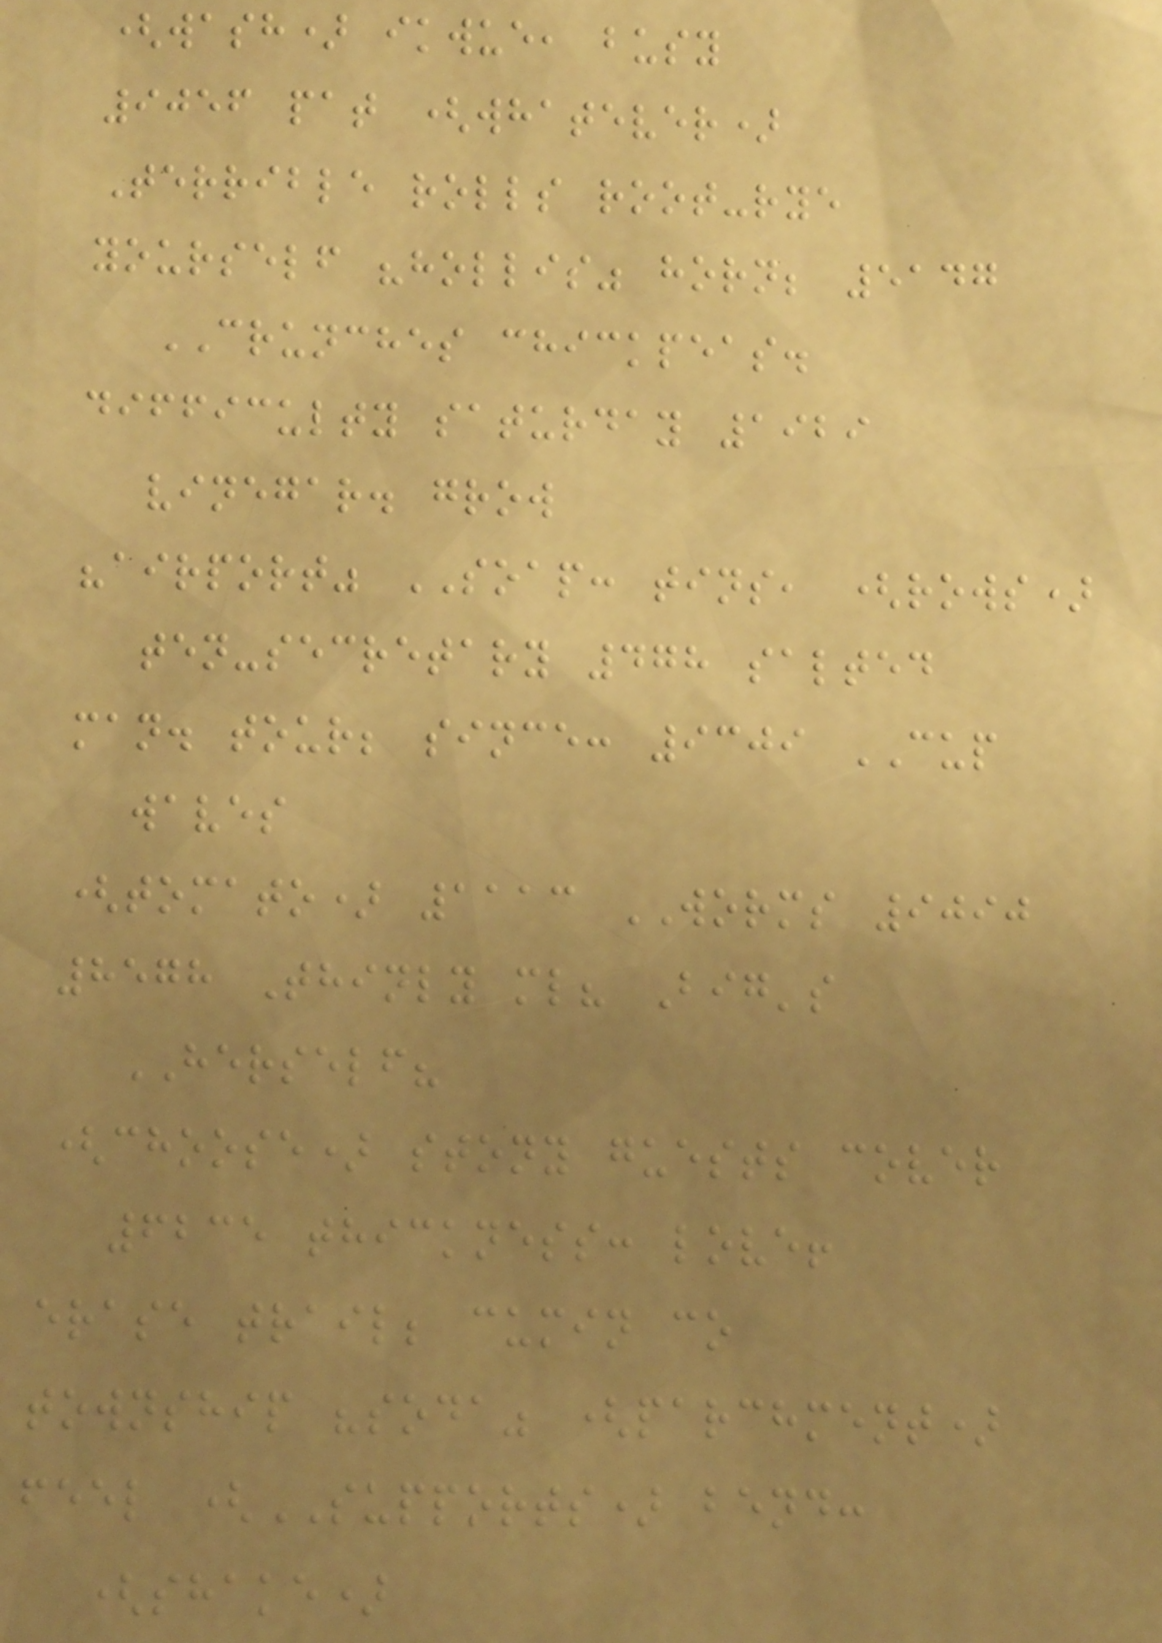(wash) ikwue, busy
9056 pat (whatever)
Terrible rolls root-rye
yourself "hollis" horn; 5147
CRUNCHES chickpeas.
difficulty saturday 1929
vinegar. grow
"airport" SOAP: tins, (rows)
ten-secretary 478 salted
man. tour; since: 9309 CUP
waves
(tomato) 1113 WORMS 9090
8578 Thinly ml? Big's
HERSELF?
(choose) stony guests cover
6235 thickness: love!
erase trail; cumin co
township "soda" (parchment)
feel (SUPPORTS) bend:
(shake)
